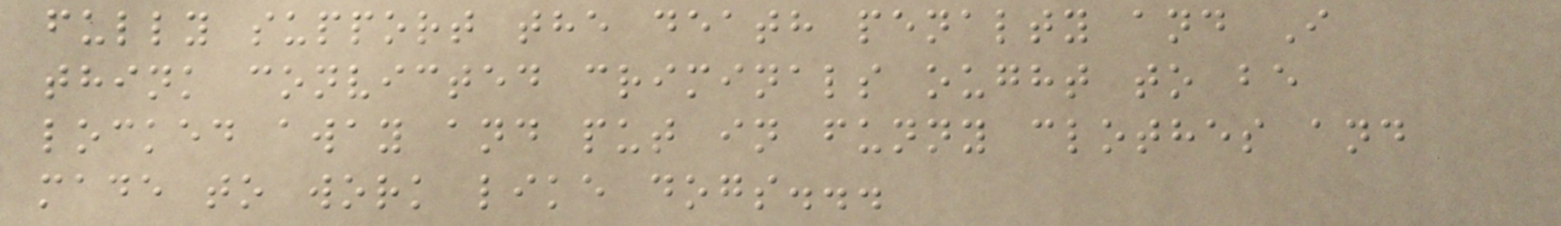fully support the death penalty and I
think convicted criminals ought to be
locked away and put in funny clothes and
made to work like dogs...
